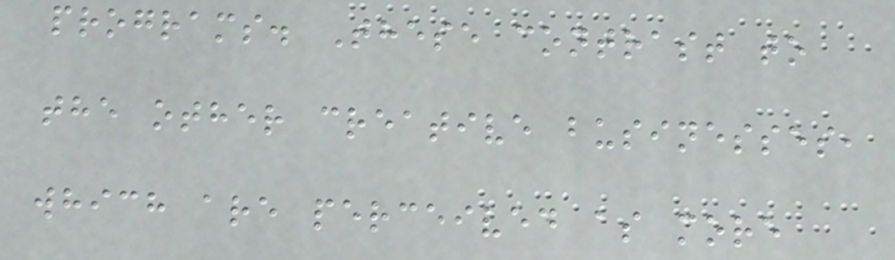programs. These contrast to
the other creative businesses,
which are perceived as more
